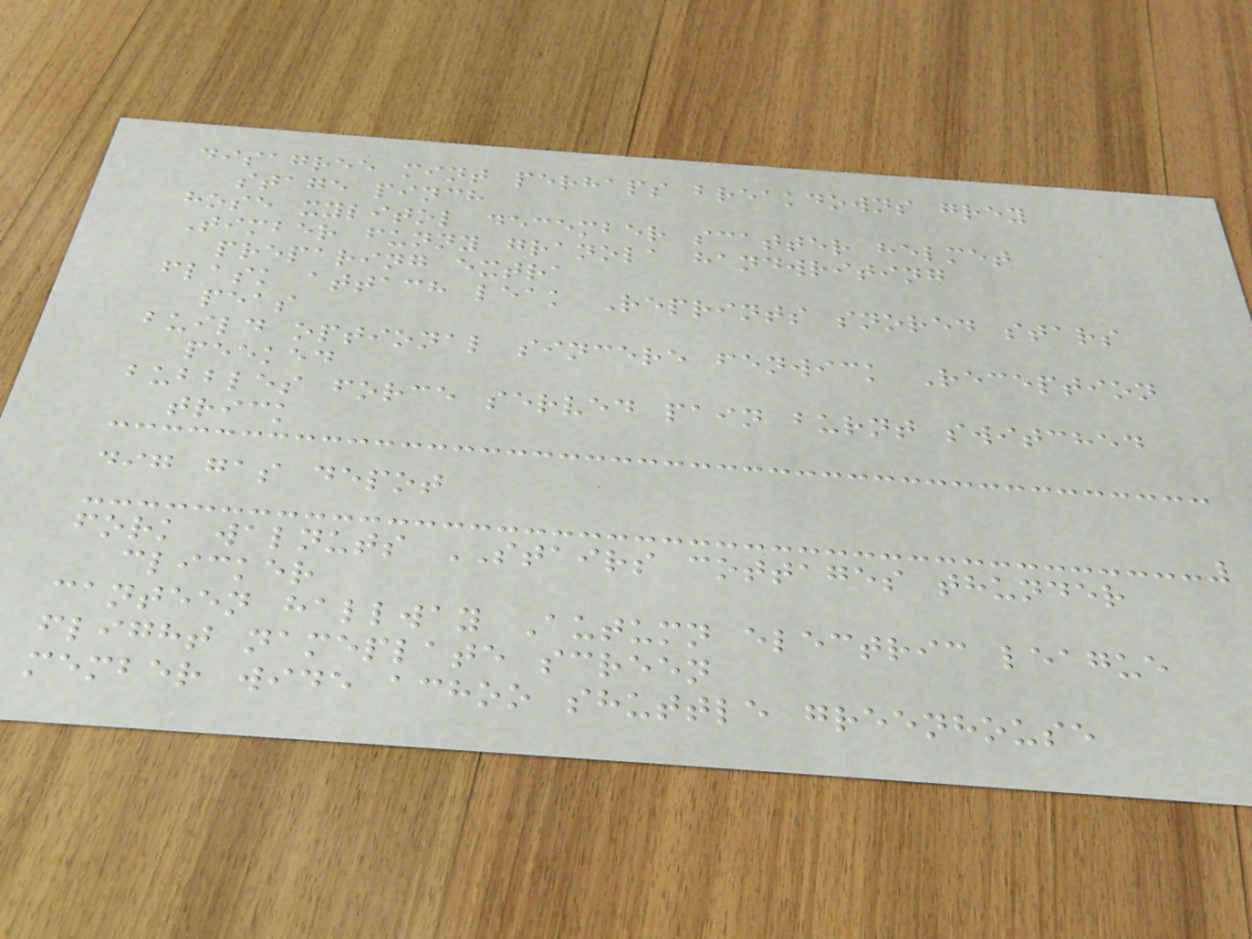disagree mint perhaps breakdowns grey
stage pinch
hose xylitol december scatter helmet
Timber funny granola handwriting
preparing extra
flask attach leak Reprints snored stars
peas
build optional sincere fenwick Reception
peeked
bubbles force served pain burnt switched
trick
dig gas depot
fork walnuts STAIRS cottages thunder
clicker
canteen hallway Autumn electric league
flight nameplate screen
member wide achoo shuttle greenhouse
